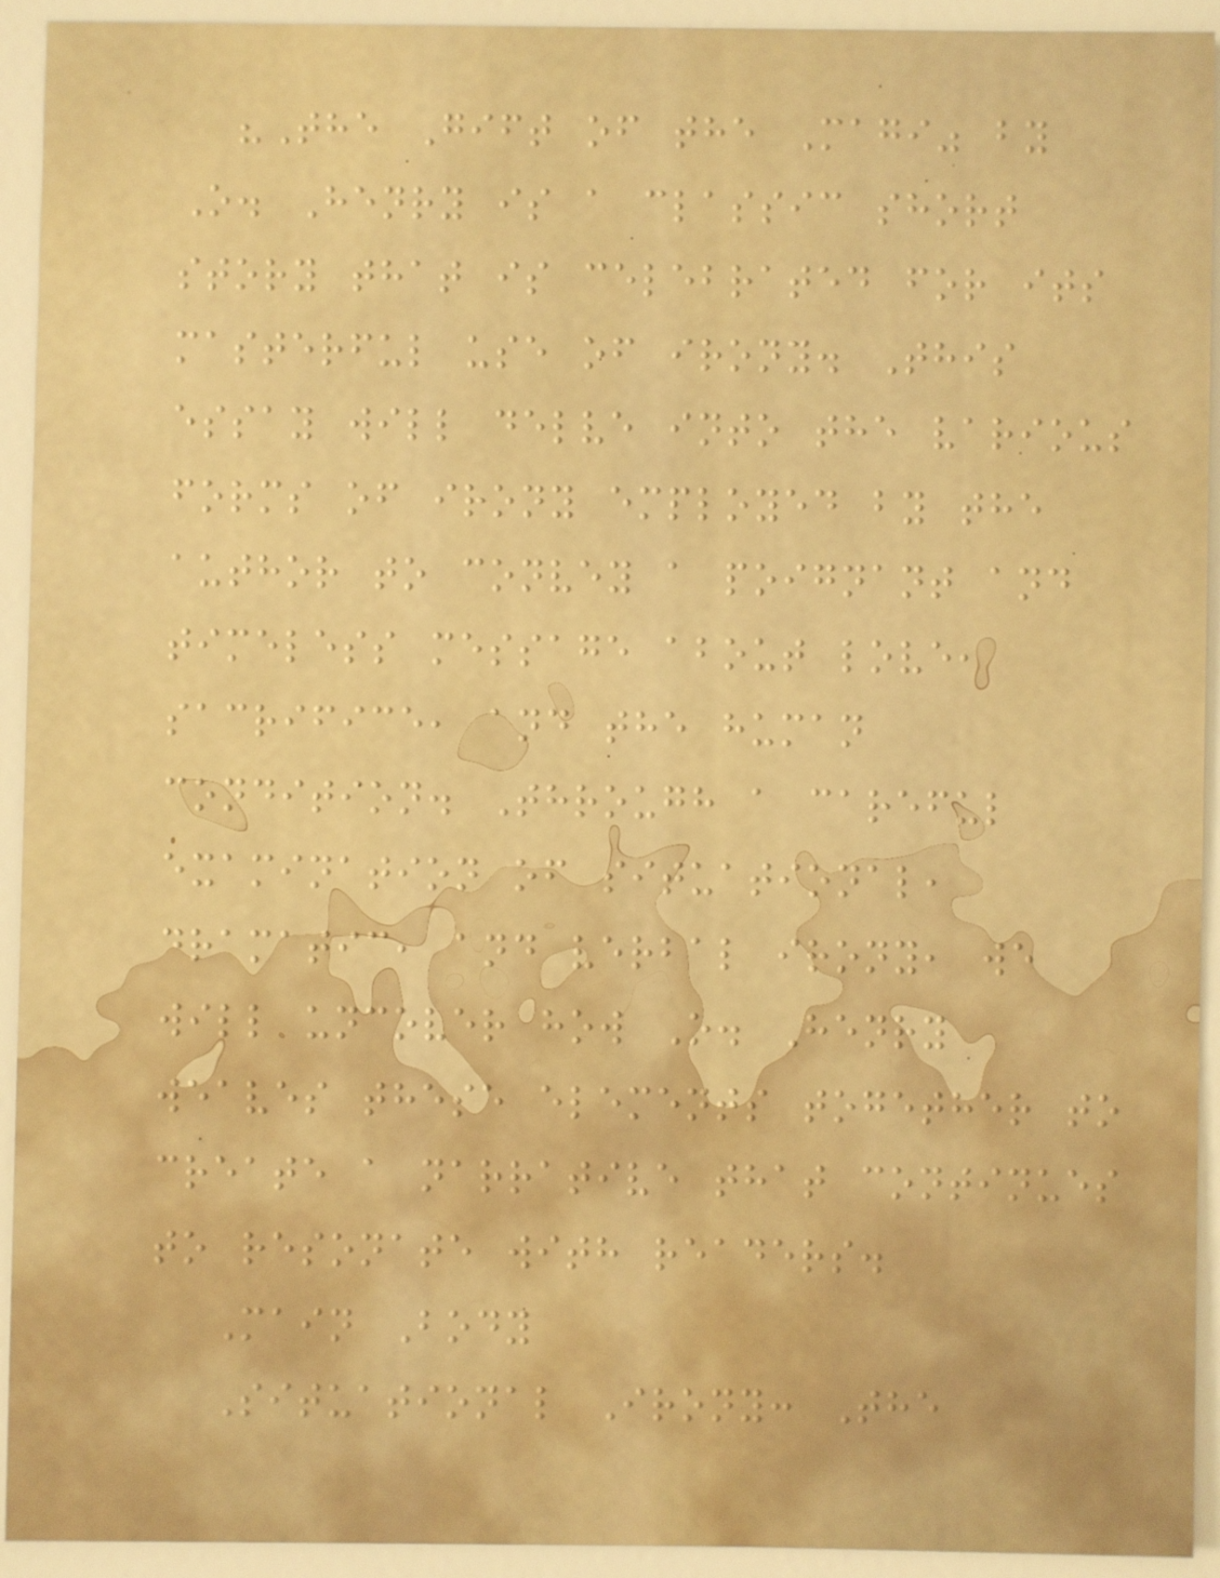"The Gift of the Magi" by
O. Henry is a classic short
story that is celebrated for its
masterful use of irony. This
essay will delve into the various
forms of irony employed by the
author to convey a poignant and
timeless message about love,
sacrifice, and the human
condition. Through a careful
examination of situational,
dramatic, and verbal irony, we
will uncover how O. Henry
weaves these elements together to
create a narrative that continues
to resonate with readers.
Main Body
Situational Irony: The
